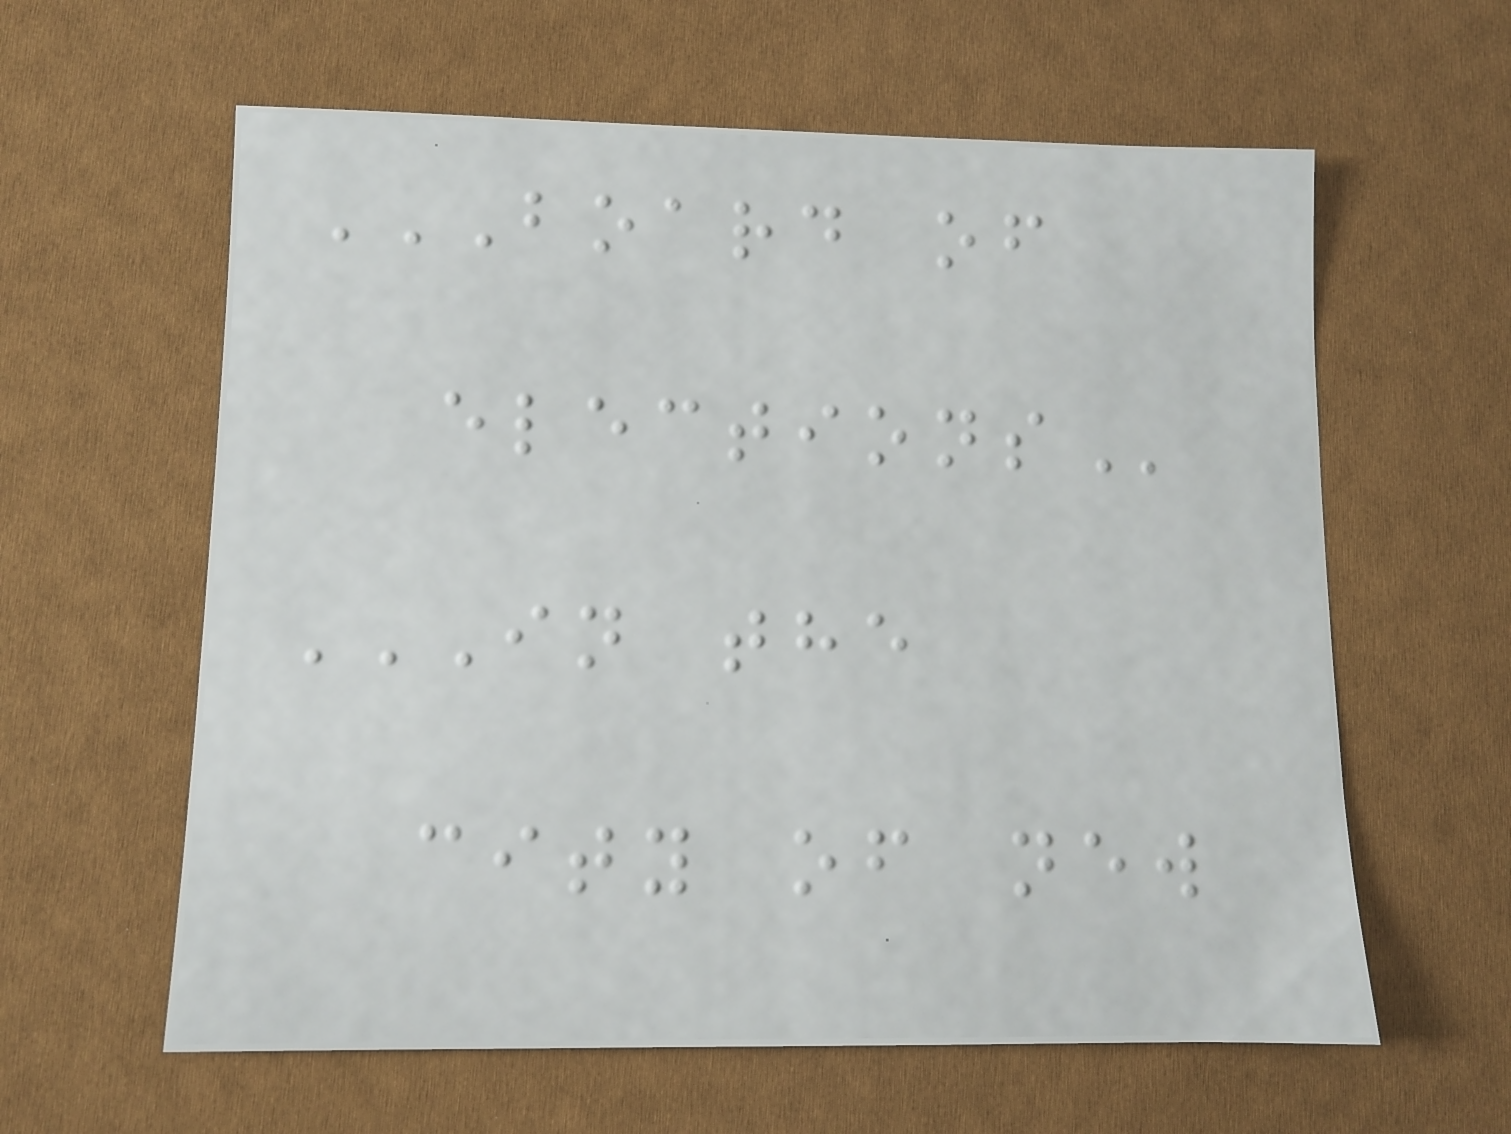BOARD OF
ELECTIONS
IN THE
CITY OF NEW
